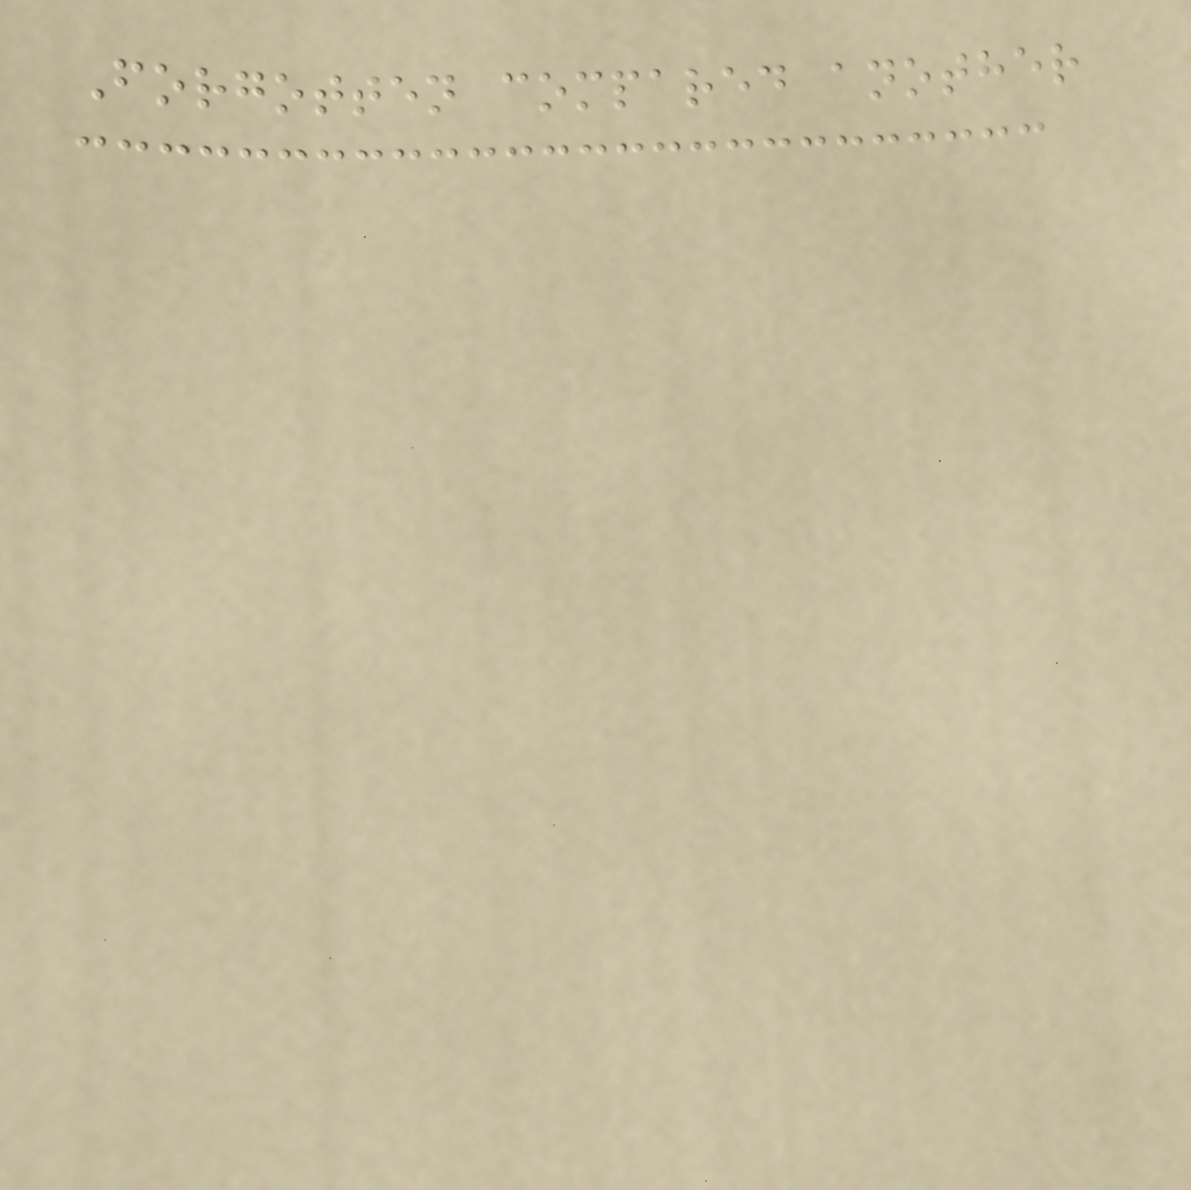Forgotten compared another
